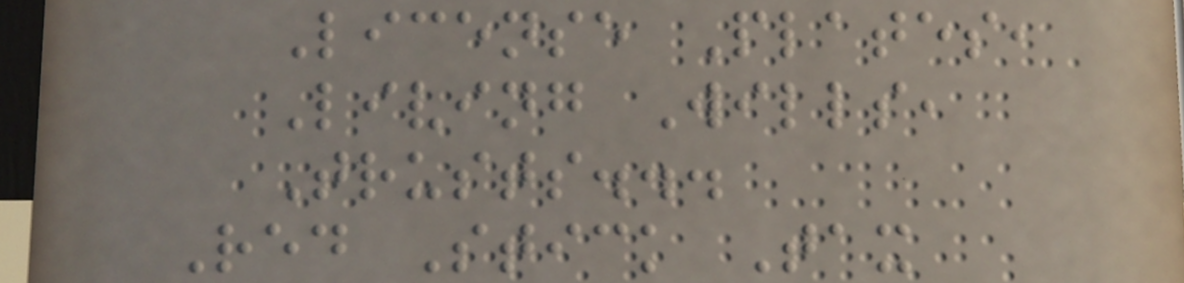License Plates,
Living Wills,
Trusts...
Red Stick Tax
